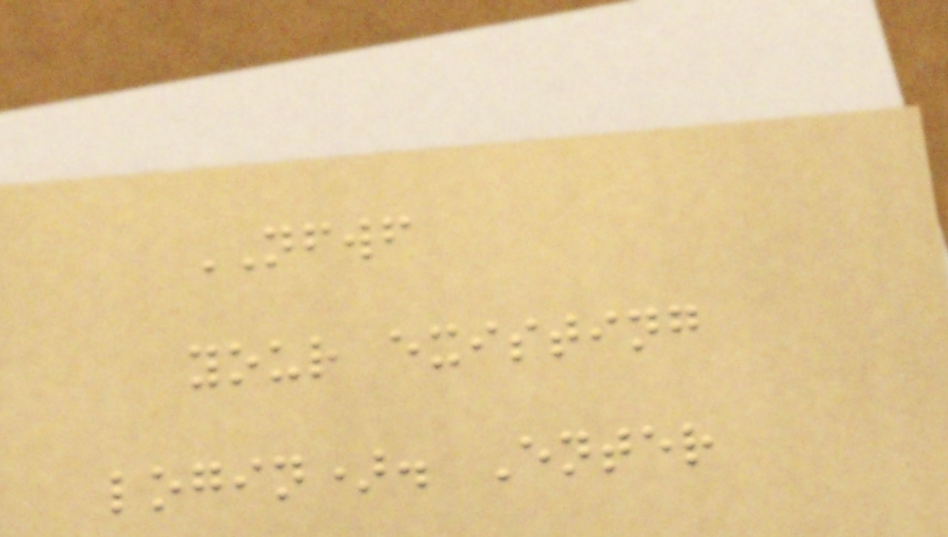NFWF
your existing
login). Enter
